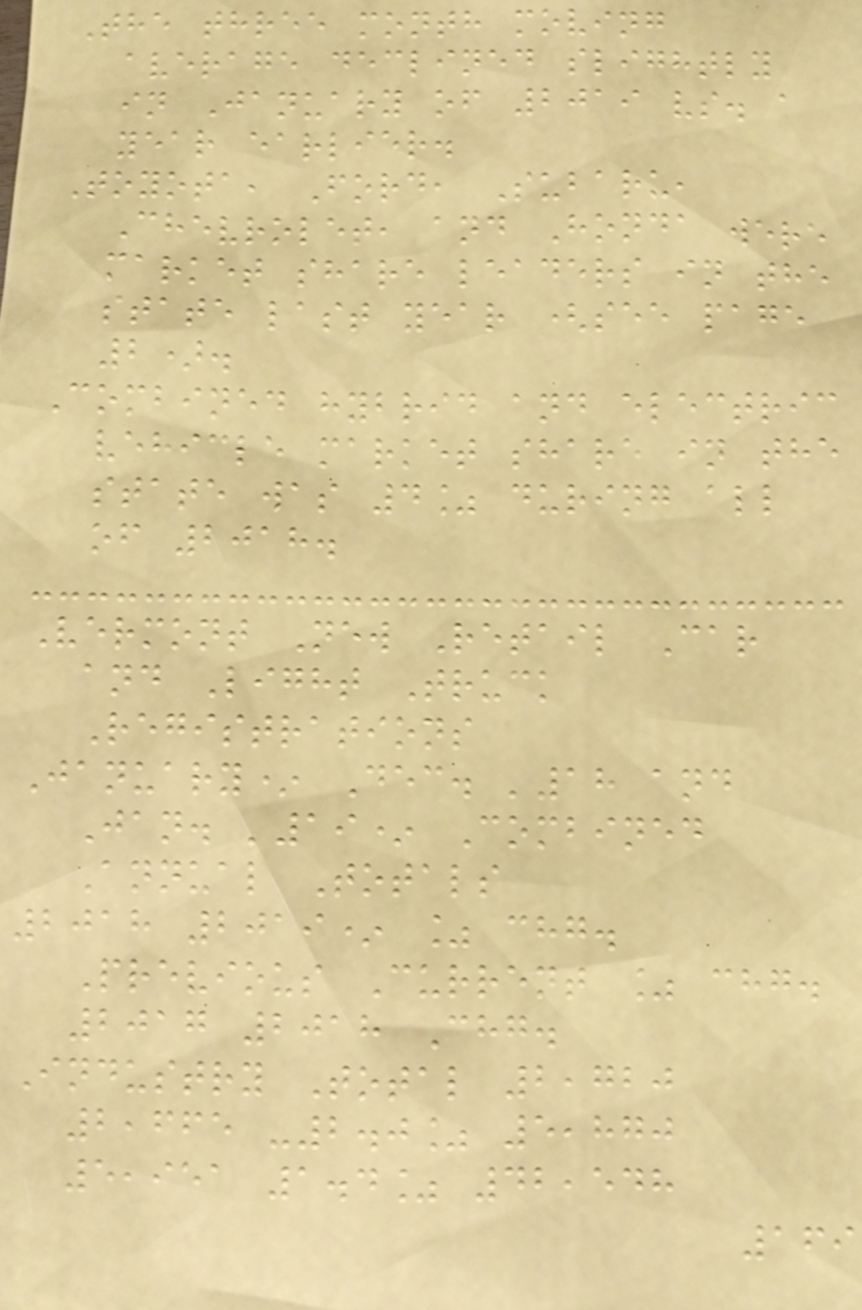The three month moving
average declined slightly
in January of 2019 vs. a
year earlier.
Toyota, Ford, Subaru,
Chevrolet, and Honda were
market share leaders in the
state last year (see page
2).
Combined hybrid and electric
vehicle market share in the
state was 4% during all
of 2018.
Vermont New Retail Car
and Light Truck
Registrations
January* Dec. '18 and
Jan. '19* Combined
Annual Totals
2018 2019* % chg.
Previous Current % chg.
2017 2018 Chg.
Industry Total 2,720
2,665 -2.0% 5,870
5,951 1.4% 42,548
169
